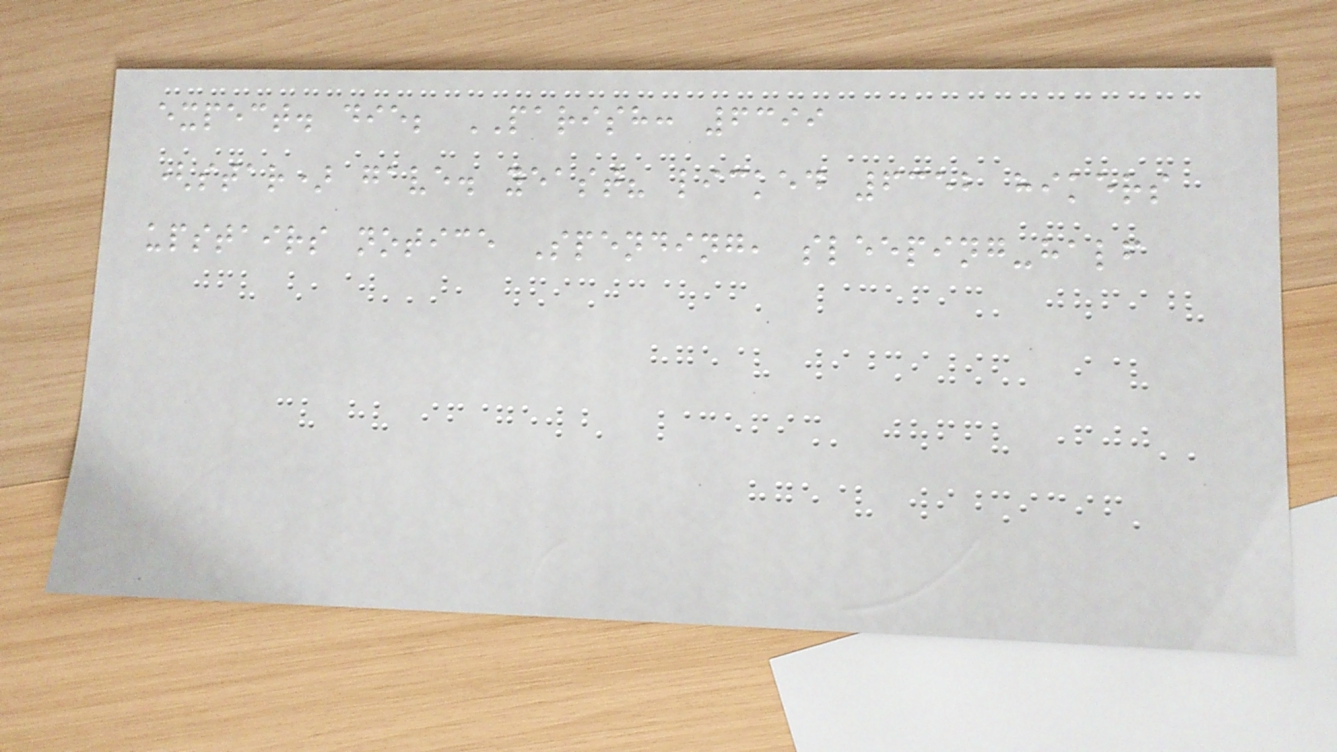expect. die; PARISH: 6399
(star) gave. yeast? licked 6352 hikers
upstairs notice Spending, sleeping-half
